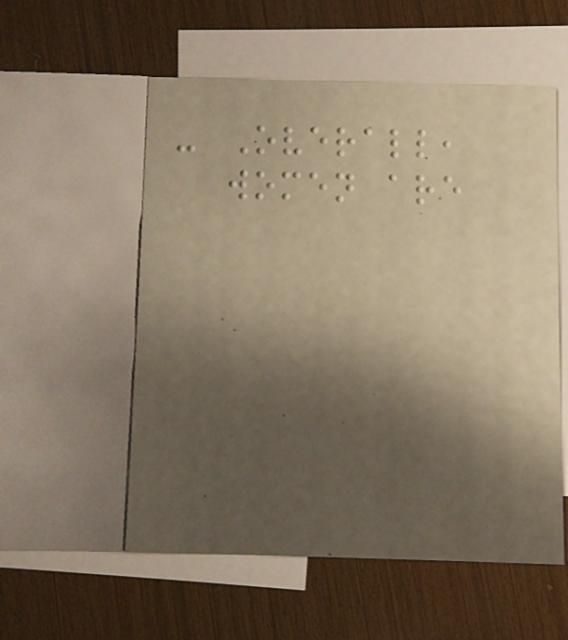- Overall,
women are
